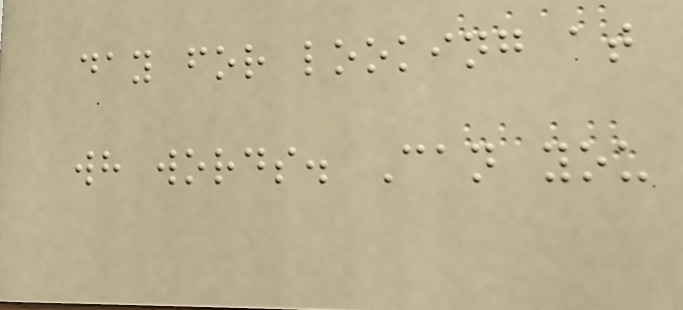day for looking at
wh words. Can you
